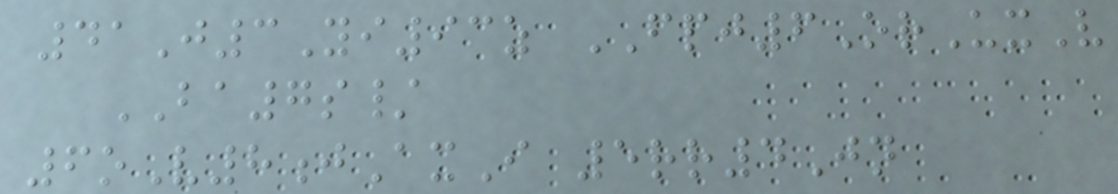41J3Yi93z FPJ6OrUxV
BA7s/
6oV8jAxI 5rr4Jn
